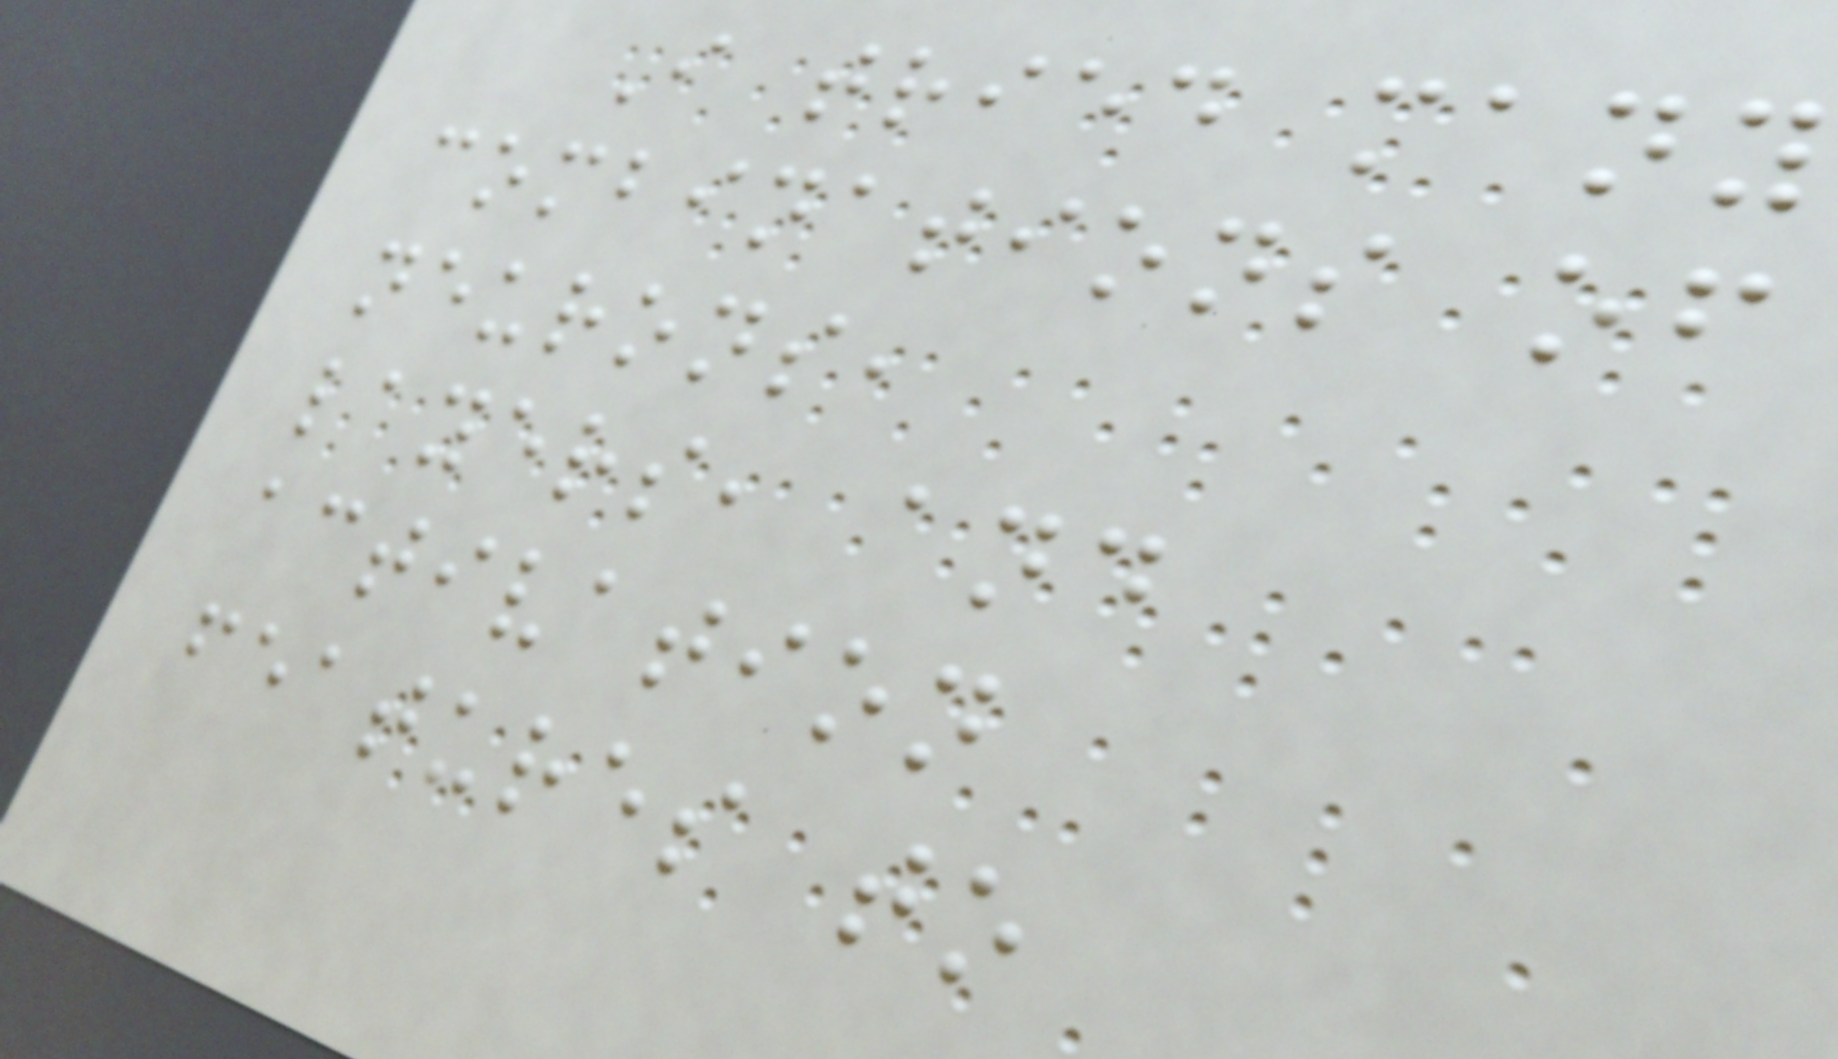I tried many
combinations of
neurons,
layers, and
activation
features to
